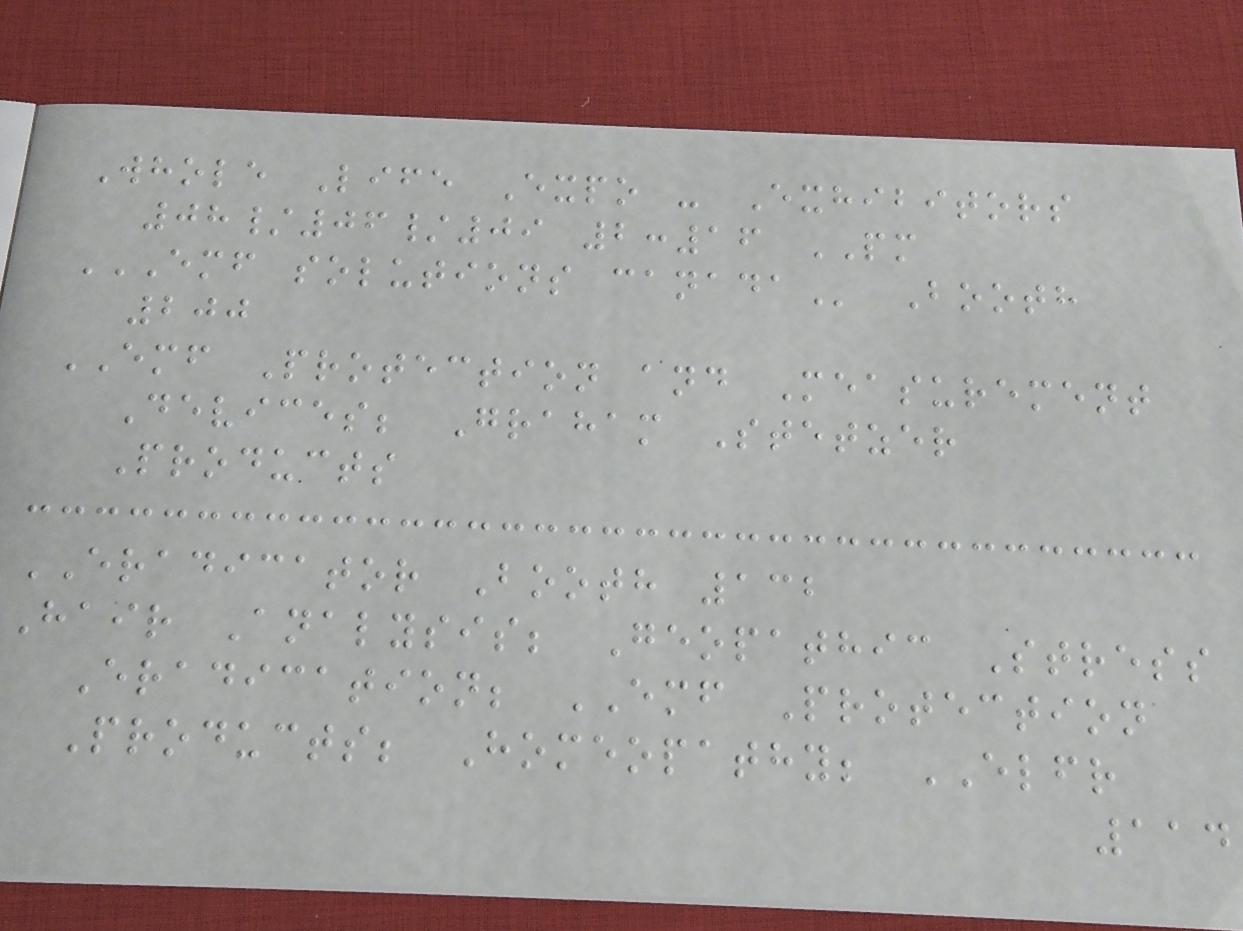Whole Life Expo - Exhibitors
08/06/09 2:16 PM
EMF SOLUTIONS CANADA Booth
200
EMF Protection and Measurement
Devices; Graham Stetzer
Products
ERADICATOR Booth 132
Hair Analysis; Geopathic Stress
Eradication; EMF Protection
Products; Homeopathy; ELFR
114
